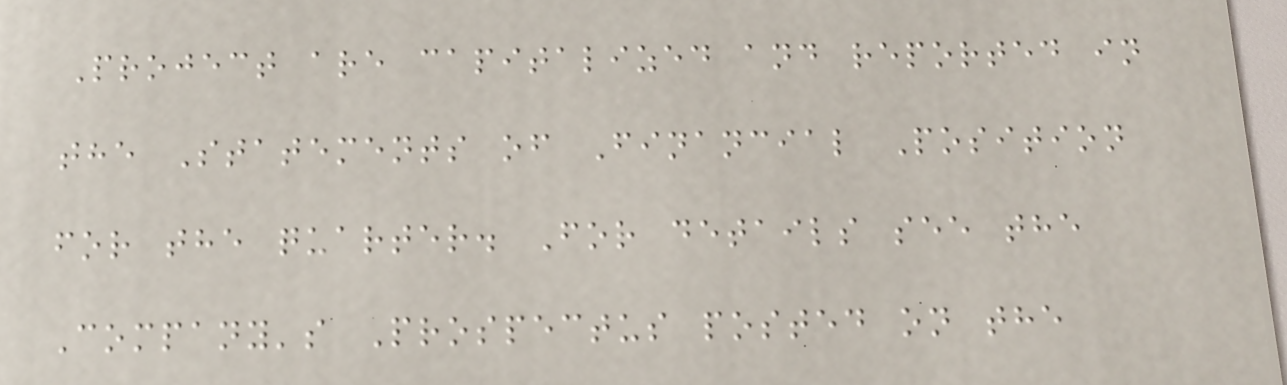Project are capitalized and reported in
the Statements of Financial Position
for the quarter. For details see the
Company's Prospectus posted on the
